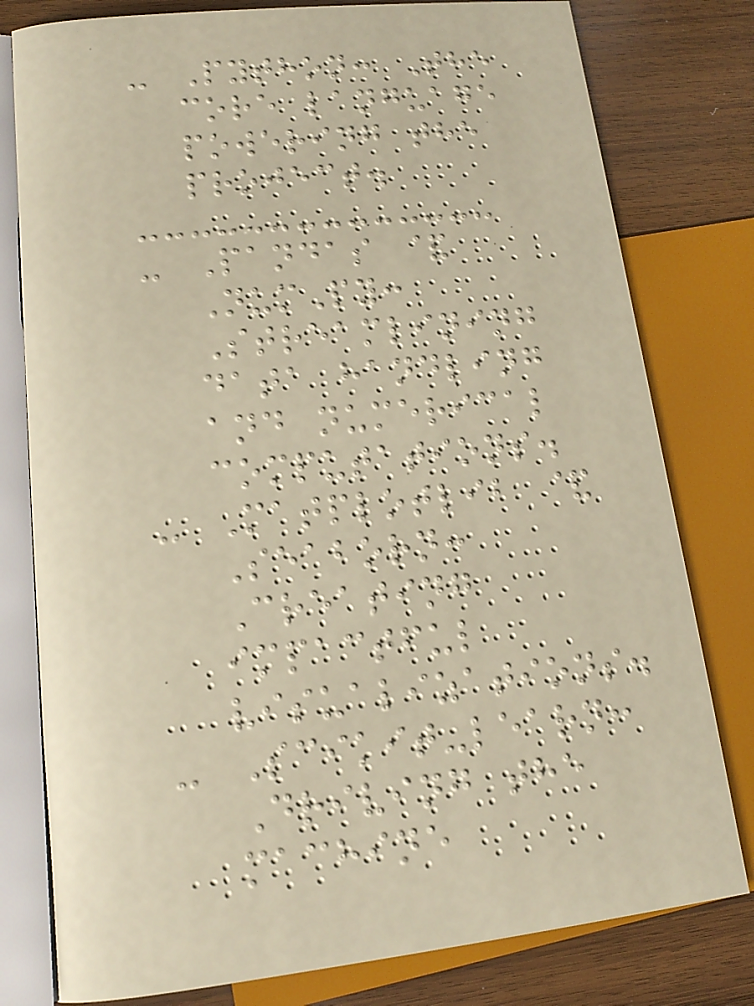- Python: The
core language
powering the
project.
- Pandas &
NumPy:
Streamlining
data handling
and numerical
computations.
- Matplotlib &
Seaborn:
Creating
impactful
visualizations.
- Scikit-learn:
Driving the
machine
